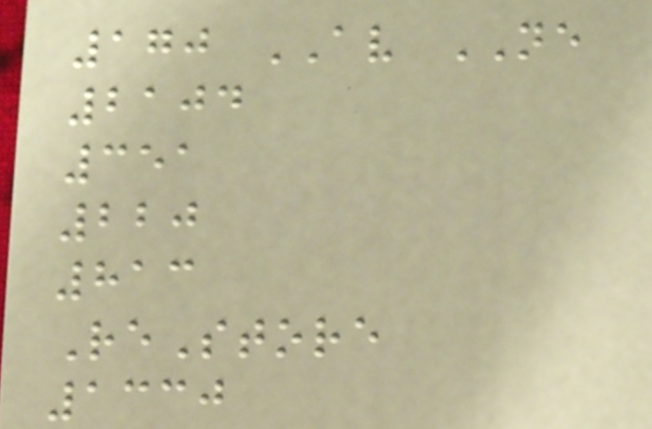170 AV NE
2104
351
220
813
ReStore
1330
